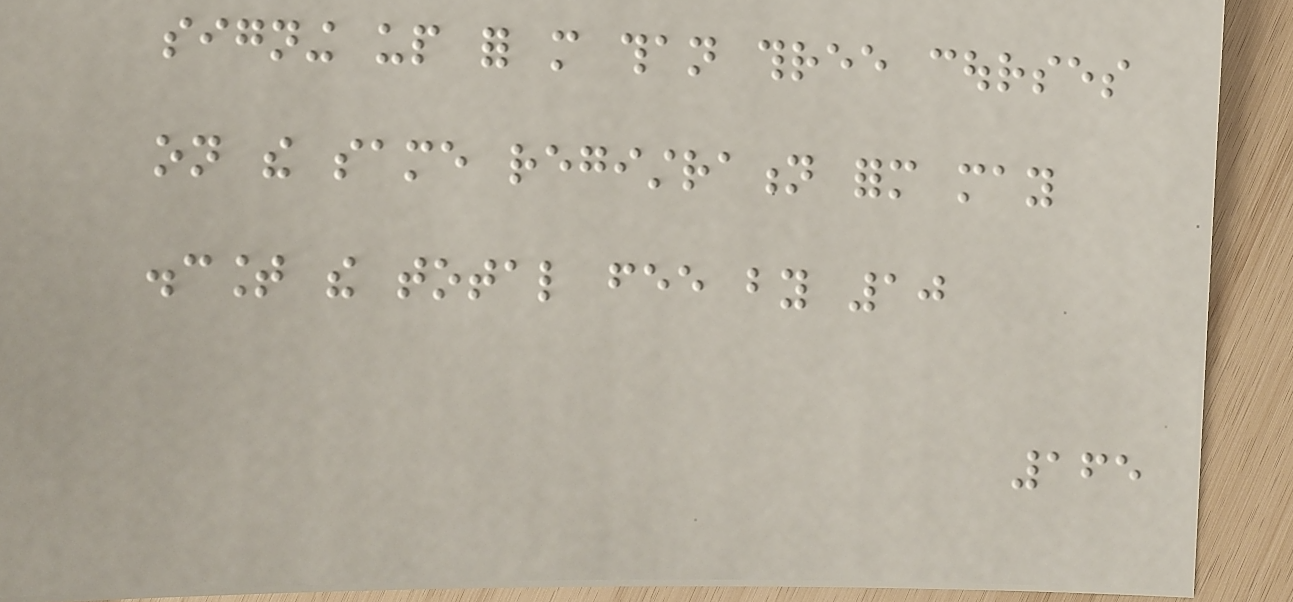signing up for more than three courses
on the same registration form may
discount the total fee by 10
165
